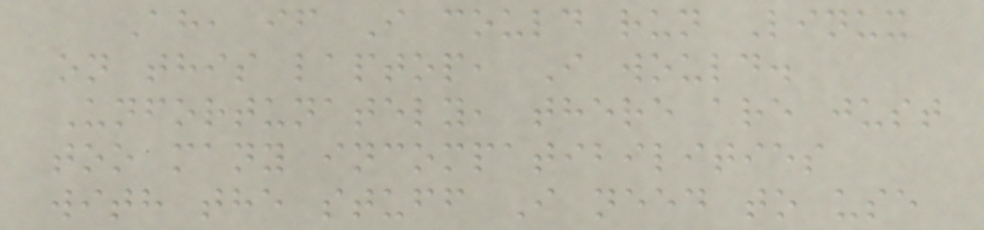Ah, if I could run Linux
on this laptop, I would.
Unfortunately, there are just
too many incompatibilities
with the stuff I need to use
